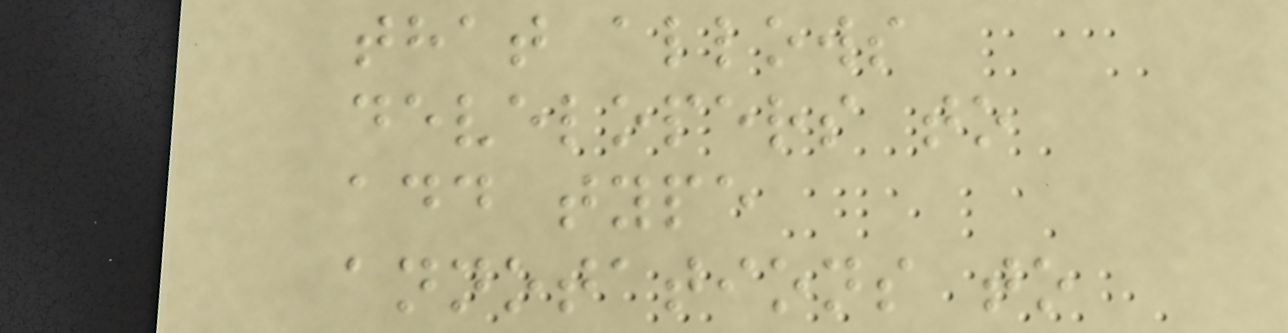that allows
developers to
add type
annotations to
